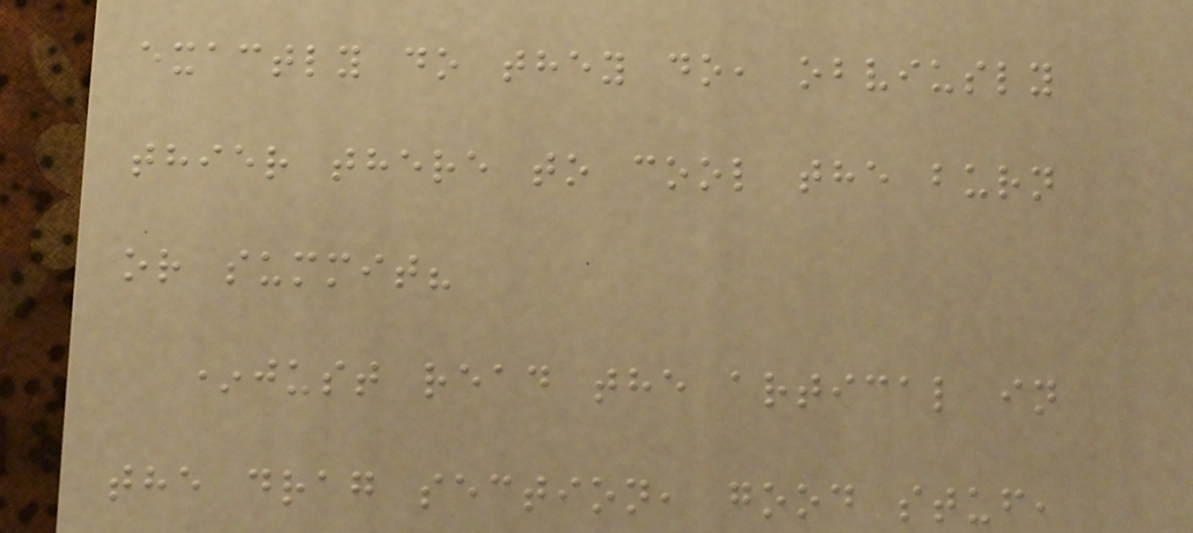exactly do they do, obviusly
thier there to cool the burn
or summit?
*just read the artical in
the drag section, good stuf,
